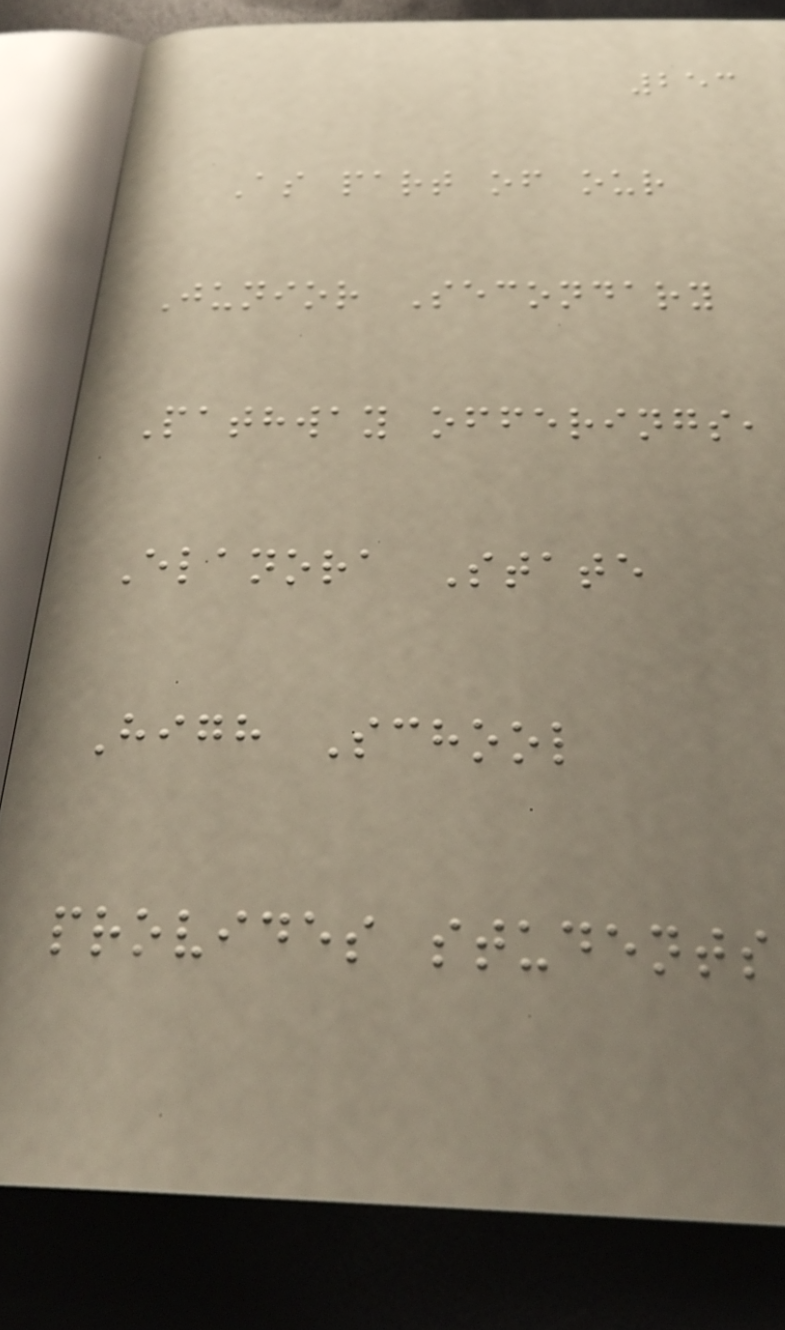253
As part of our
Junior Secondary
Pathway offerings,
Elanora State
High School
provides students
